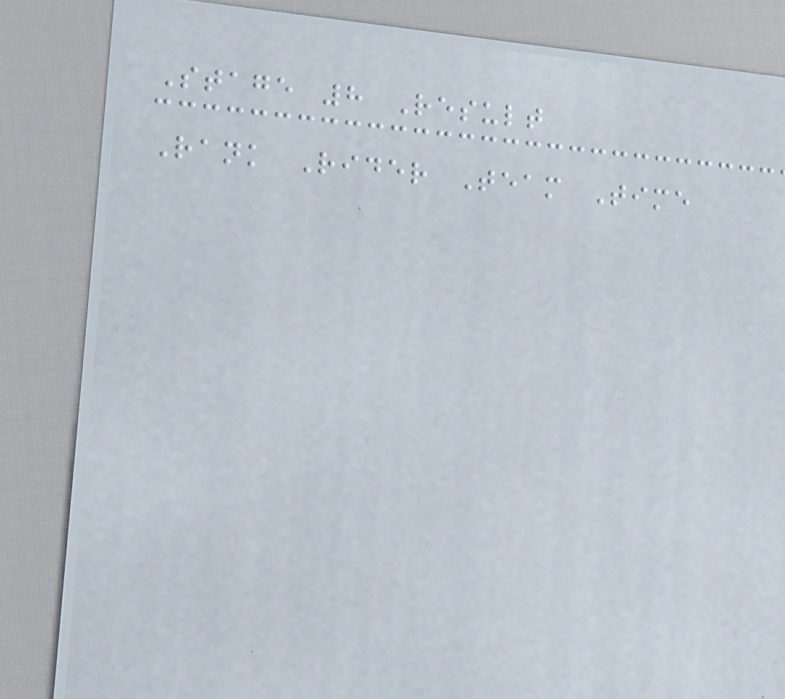Stage 8 Result
Rank Rider Team Time
